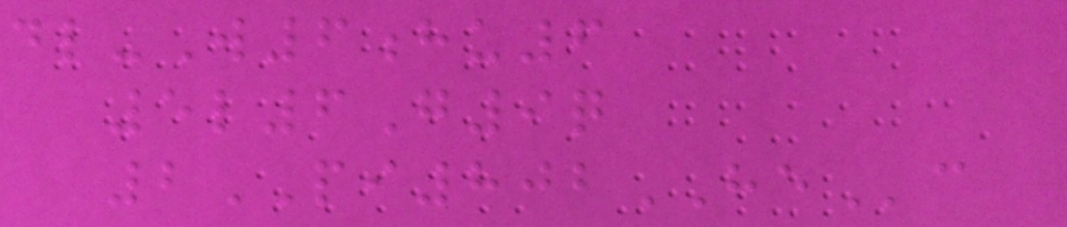dl-W6hu6
5l6G9q
2PI802HEc
